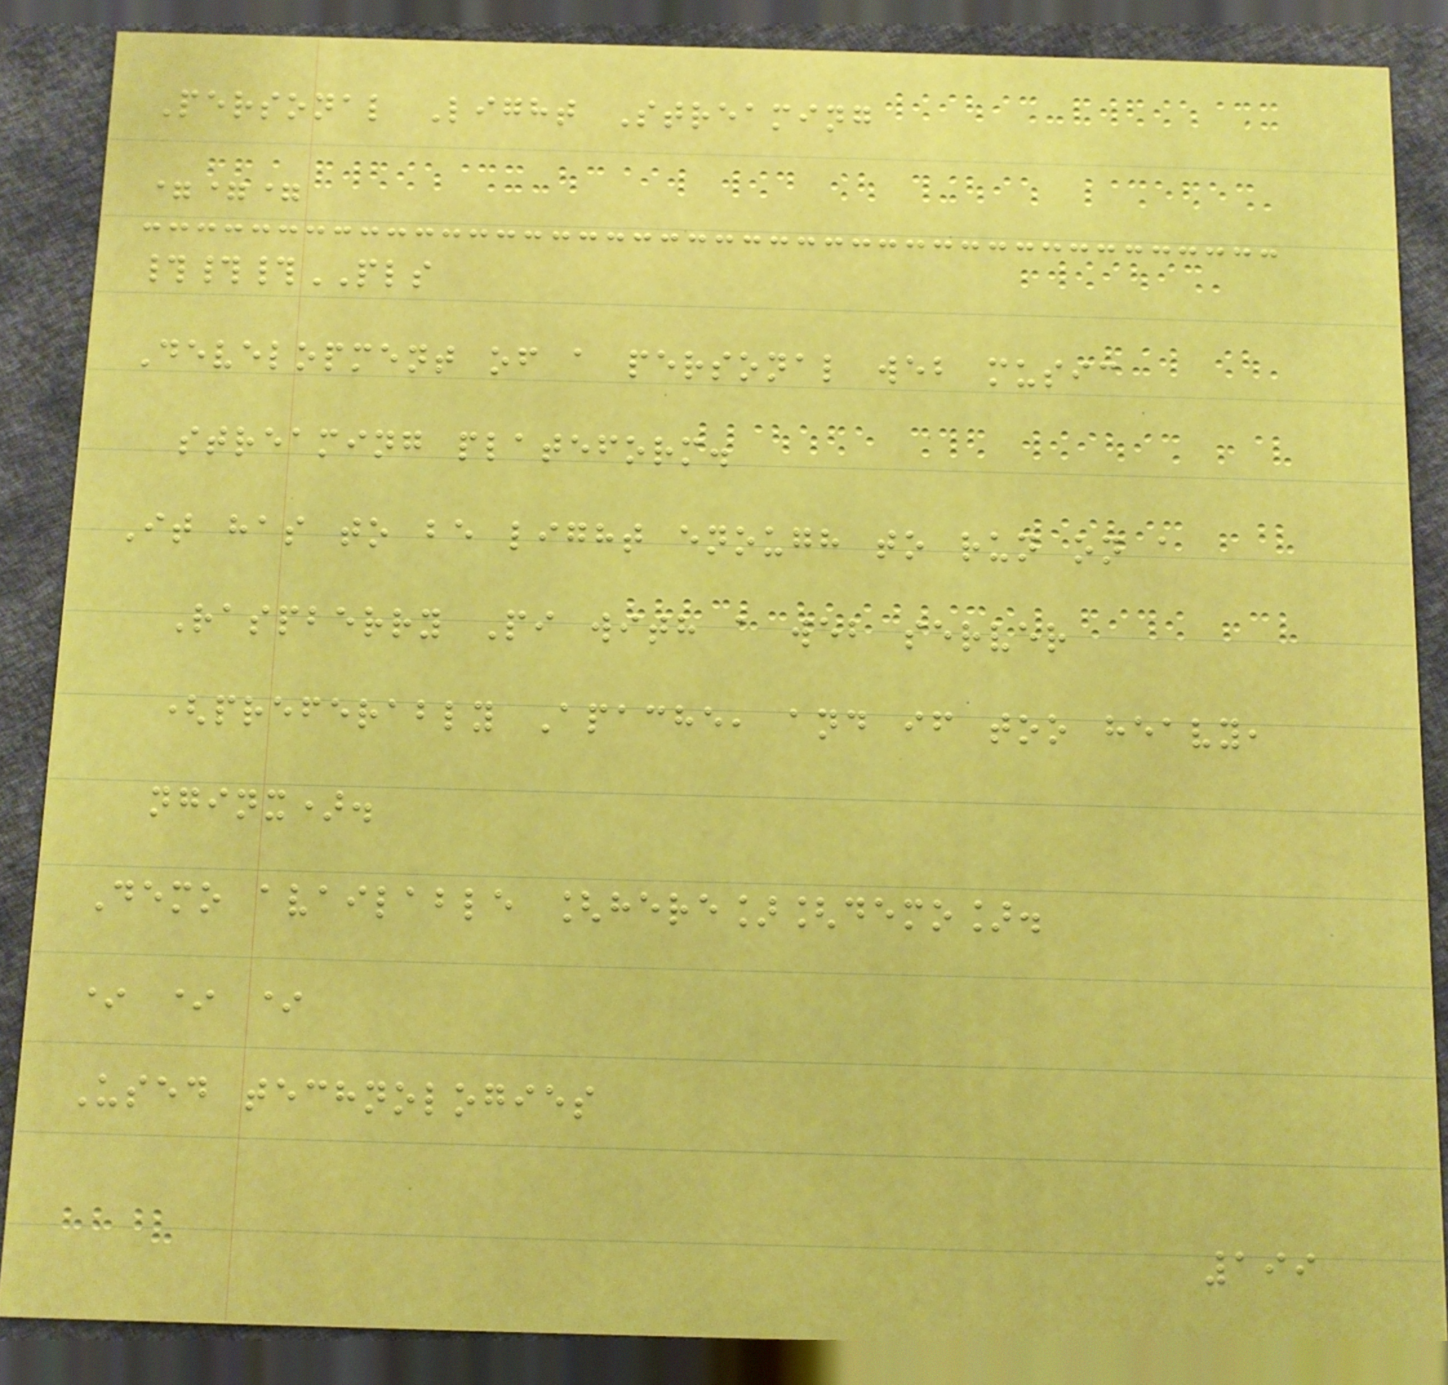Personal Light Streaming
===
###PLS
Development of a personal web music
streaming plateform.
It has to be light enough to run on a
Raspberry Pi with a web server
(preferably Apache, and if too heavy,
nginx).
Demo available [here][demo].
* * *
Used technologies
199
